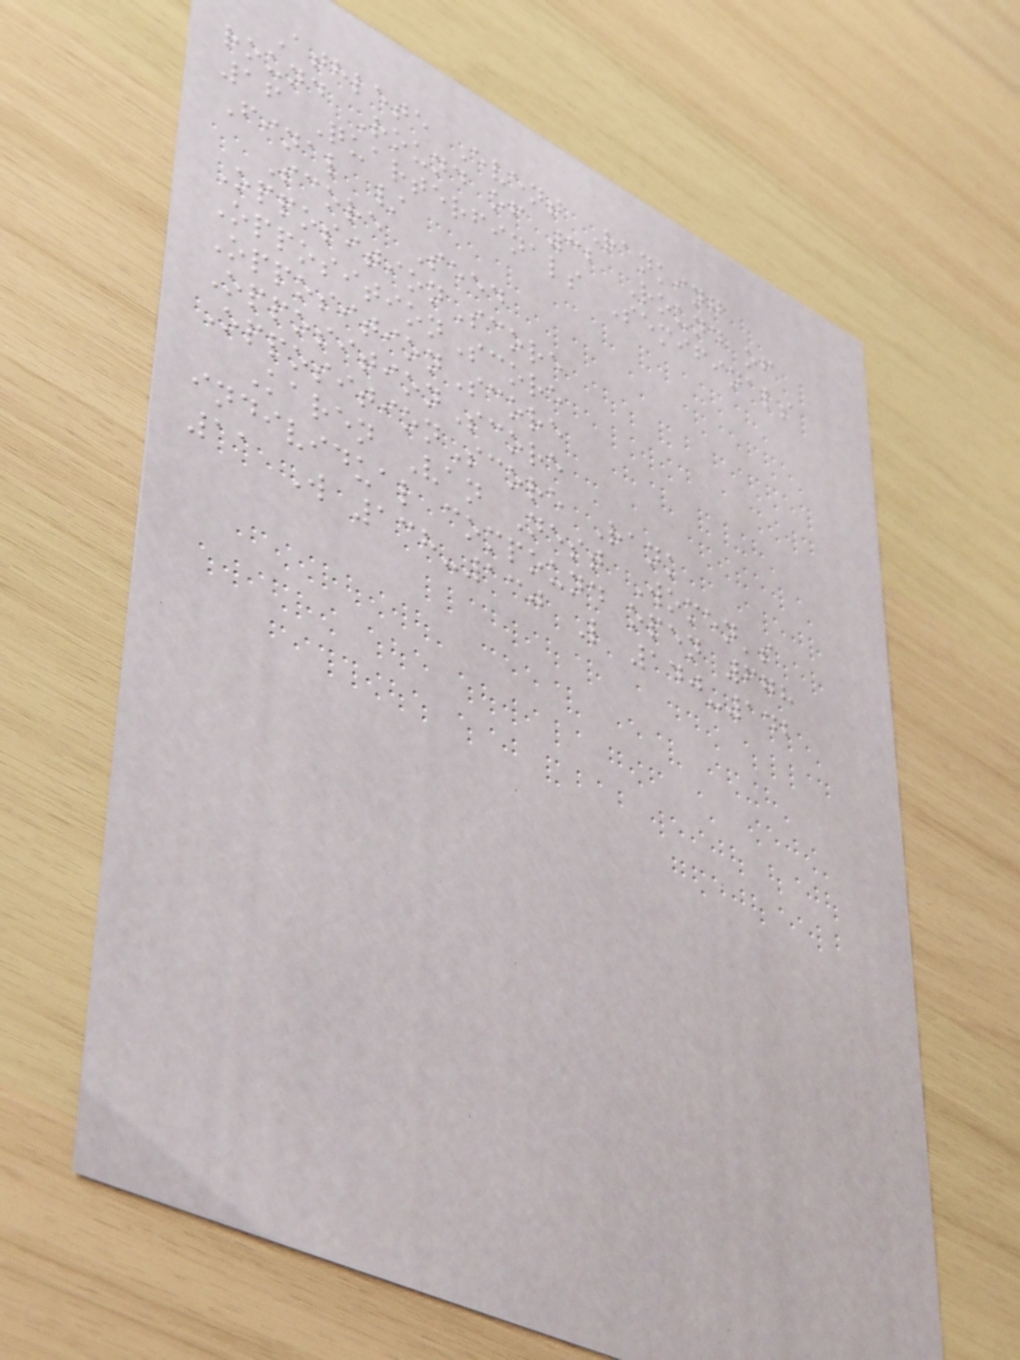Athlete Event Ranking
round Round of 32 Round of
16 Quarterfinals Semifinals
Final /
Score Seed
OppositionScore
OppositionScore
OppositionScore
OppositionScore
OppositionScore Rank
Karen Van Nest Women's
individual compound open 678
11 W 138-130 L 140-142
